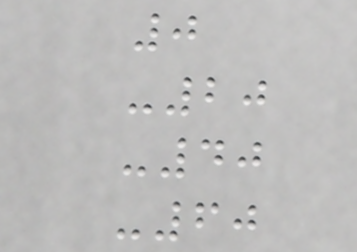0
-20
-40
-60
